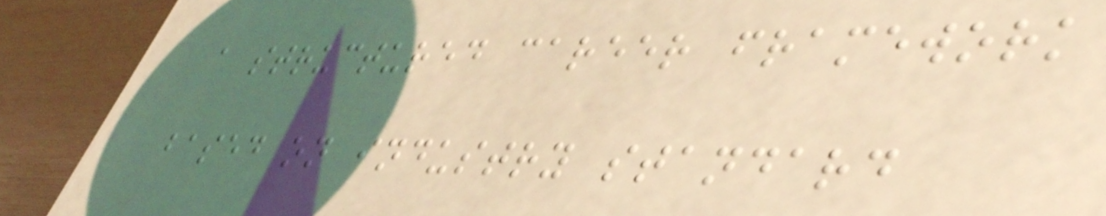a structured career framework
based on industry standard
